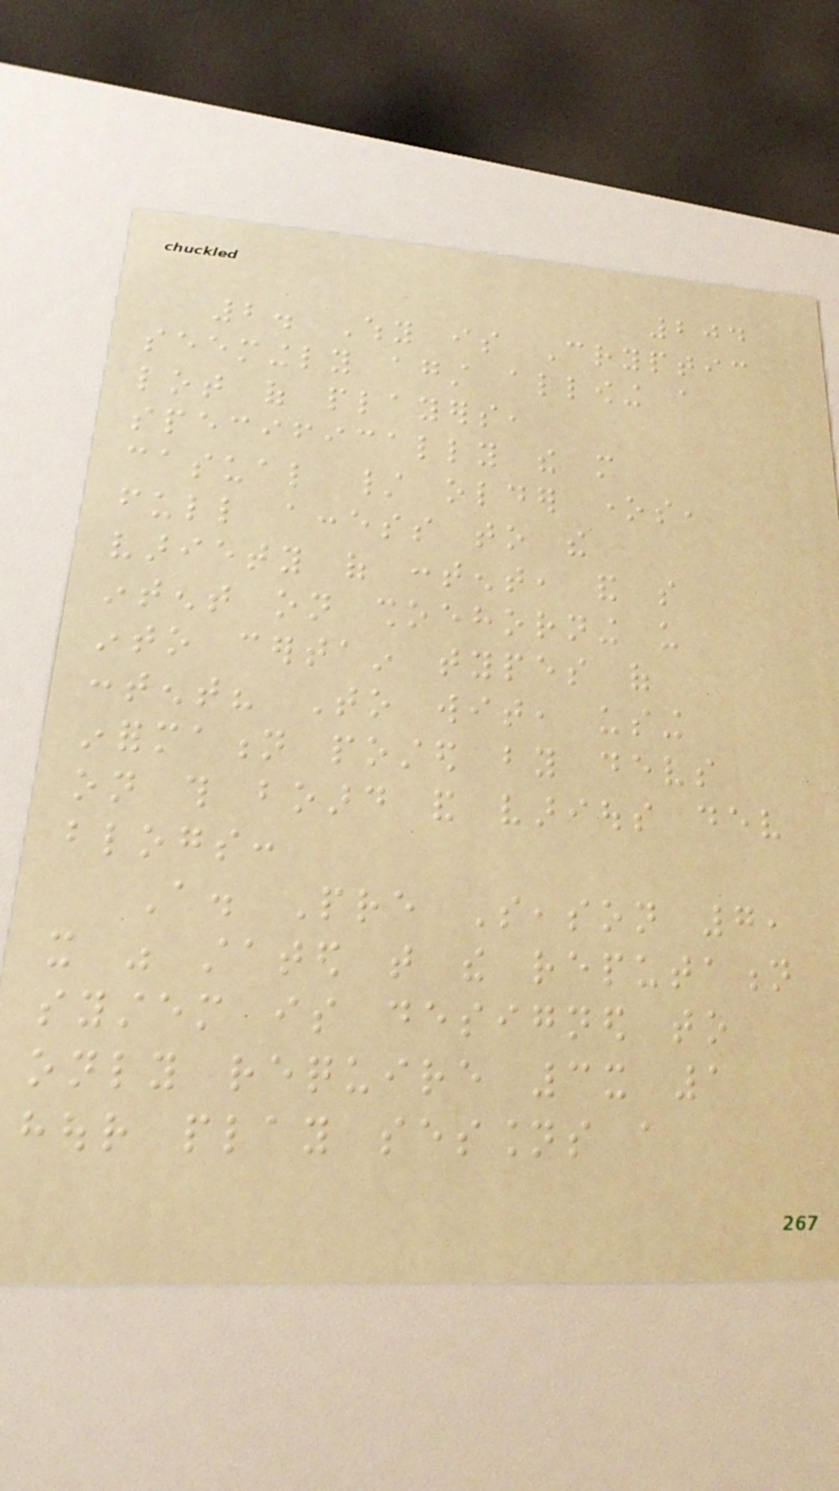204
2. Why is Cryptic
seemingly against allowing a
lot of players,
specifically the more
casual / older ones,
full access to the
variety of content, and so
intent on shoehorning us
into certain types of
content? To wit, using
information posted by devs
on this board and various dev
blogs:
A. Pre Season 7,
it was stated that the reputation
system is designed to
only require 3x 1
hour play sessions a
